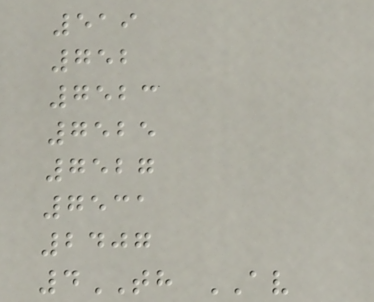519
752
7523
7525
7527
7531
2407
4TH AV
